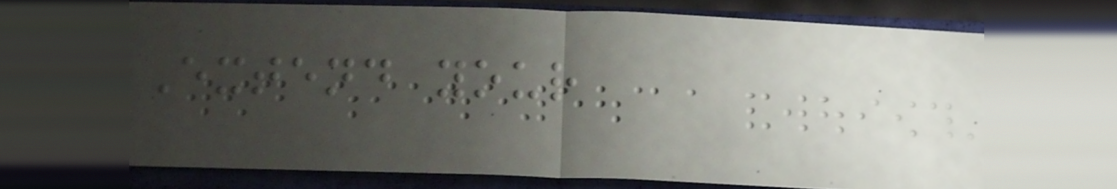Extend your
